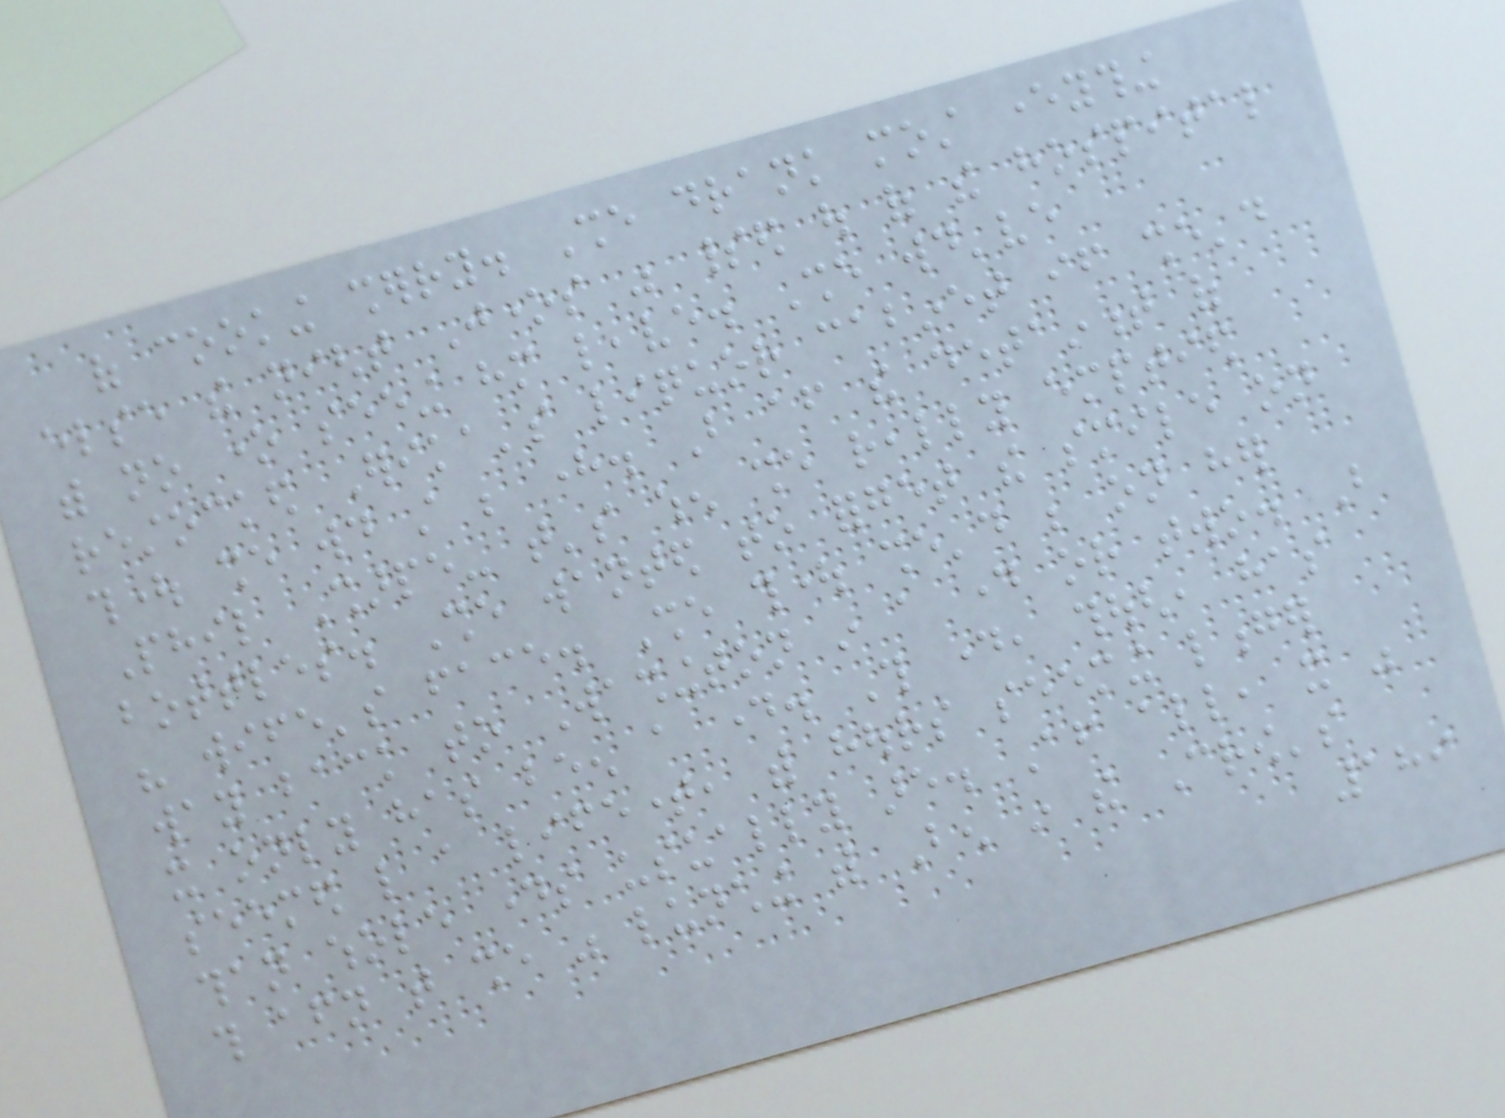of cooking sherry. She drank most everything
else the night Jones was spirited out of the hospital
with no one seeing him leave. She would've
restocked Erika's liquor cabinet if she'd
thought she would still be here. But after the detainment of
Phil Sharpe- that's when she really emptied
bottles. She wanted to forget the smile on
his wife's face. She thought she'd be on her
way back to Washington in a day or two. But
it only has been a day. This day, though, has
seemed like a lifetime, with hours seeming longer
than whole days usually are. After all, it was
this afternoon that she was lunching with Ben in the Crow's
189
